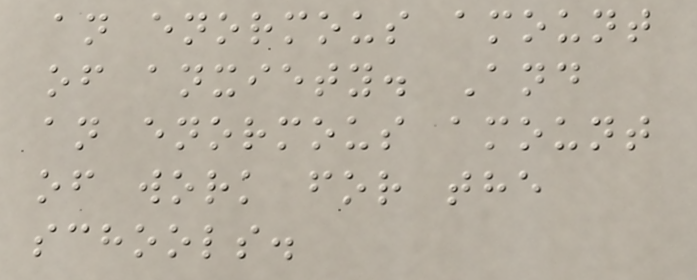an enormous amount
of anxiety. And
an enormous amount
of work for the
schools.
